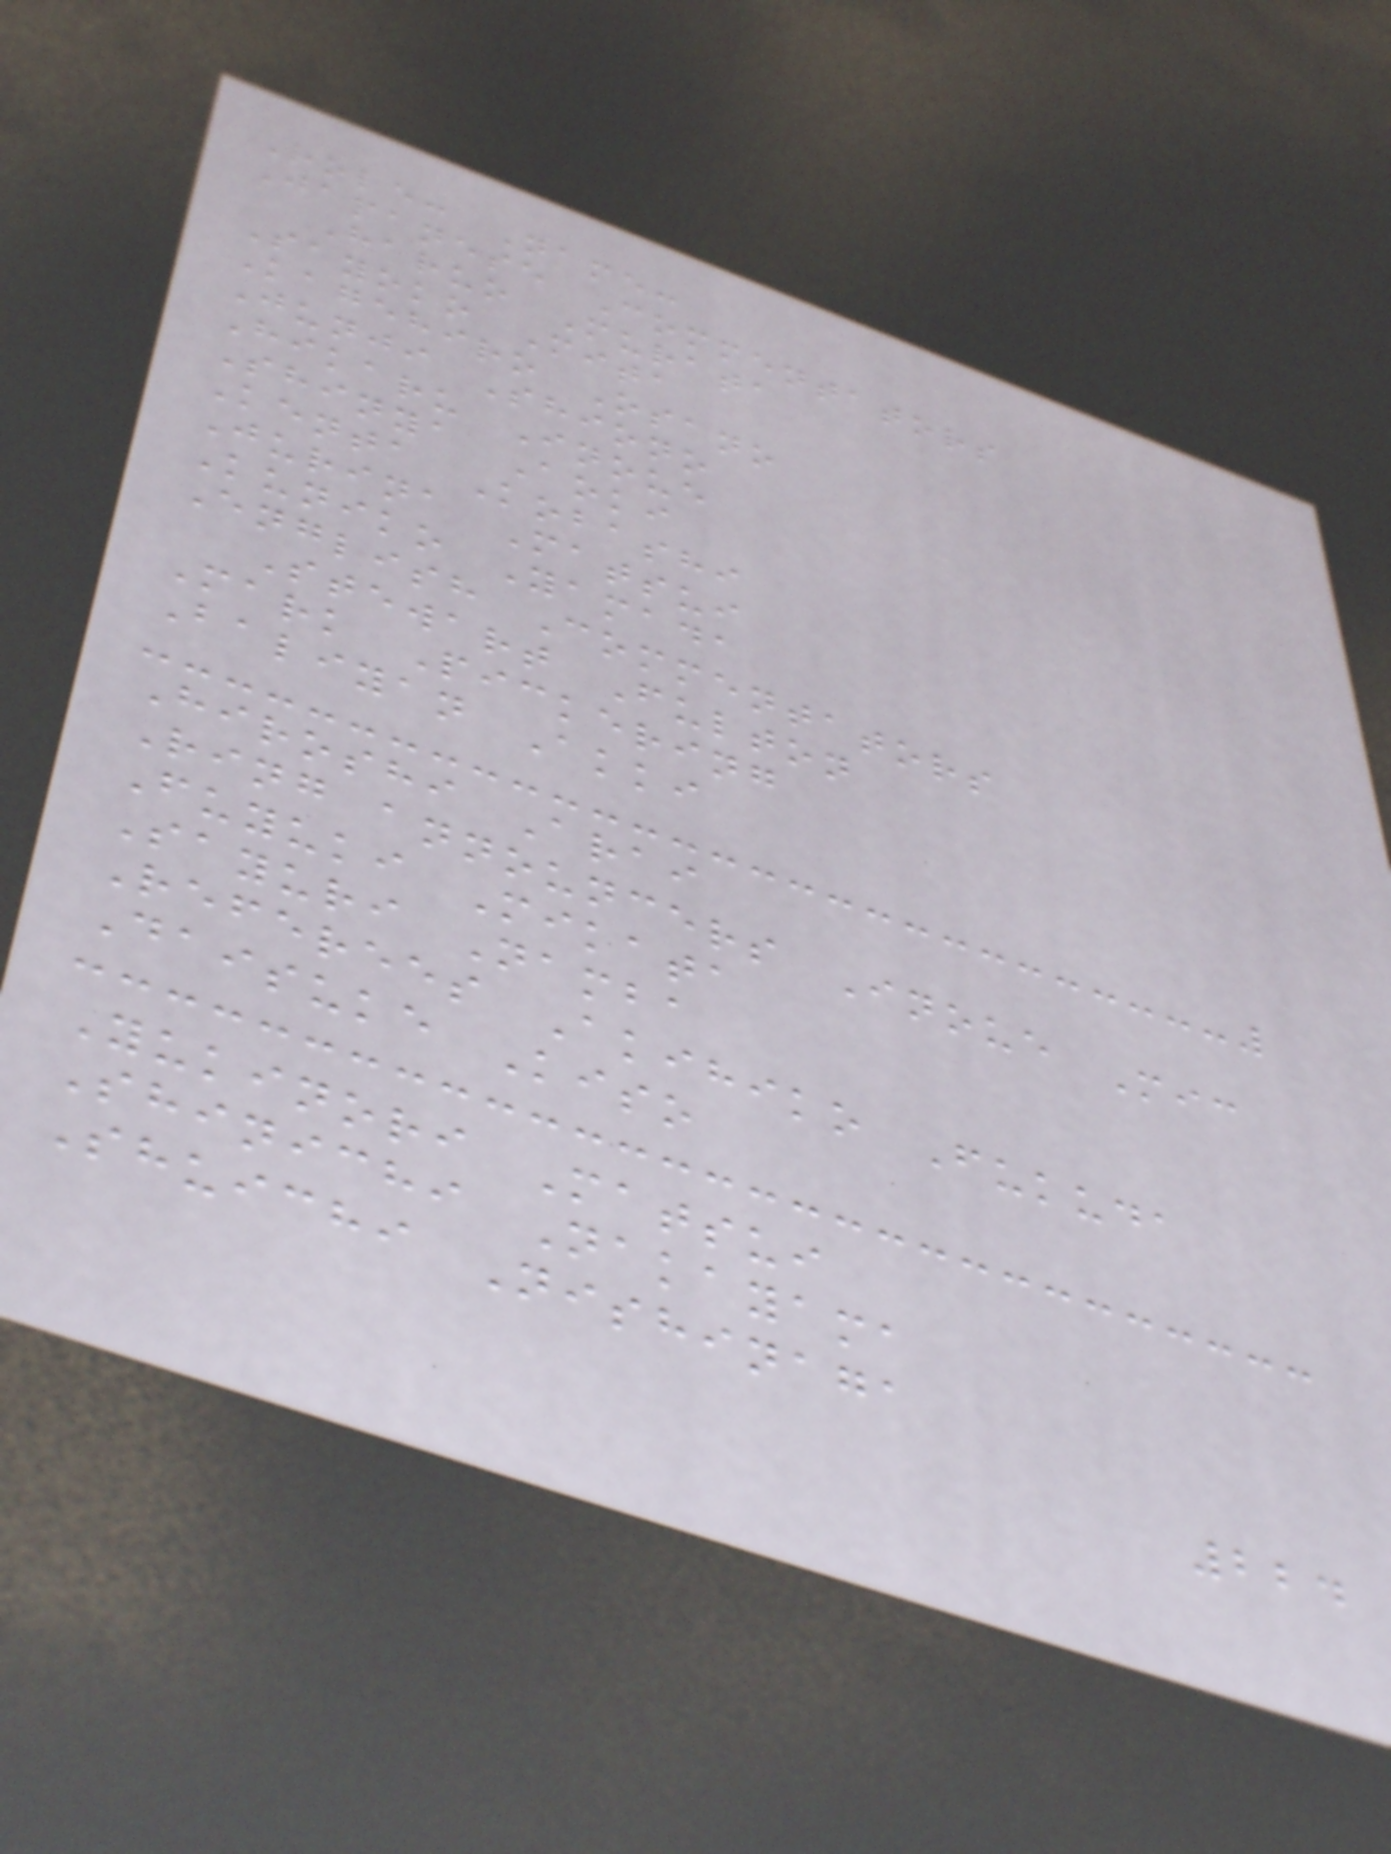Role: Name:
Japanese Commentators
Haruo Murata
Sayoko Mita
Kagehiro Osano
Junji Shiono
Hikaru Inoue
Shinya Aoki
Kenta Kobashi
Jurina Matsui
Kuniko Yamada
English Commentators
Stewart Fulton
Mark Pickering
Baliyan Akki
Hiroshi Arai
Ring announcers Inoue Mic
Fuyuki Mikata
Sayuri Namba
Referees Akihiko Fukuda
Daisuke Kiso
Yukinori Matsui
Shinichi Nakayama
Shuichi Nishinaga
224
